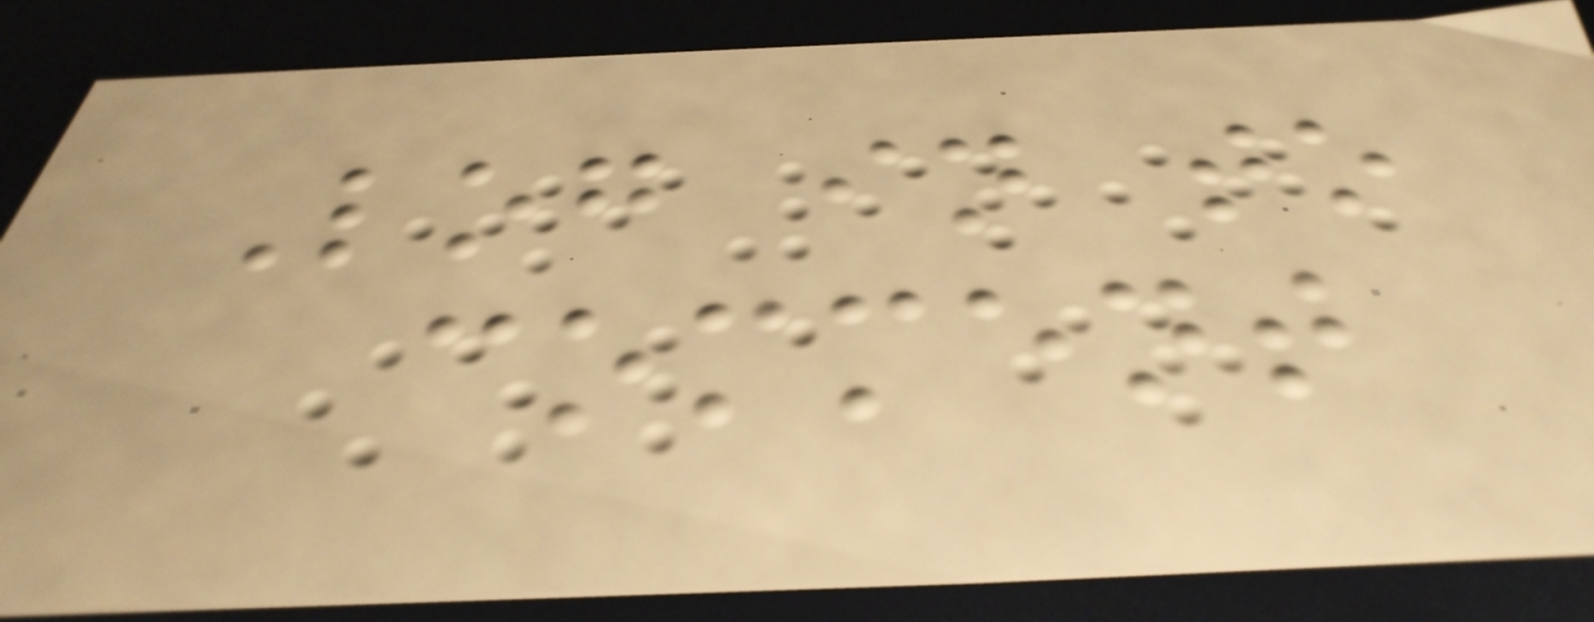Log in to
comment
